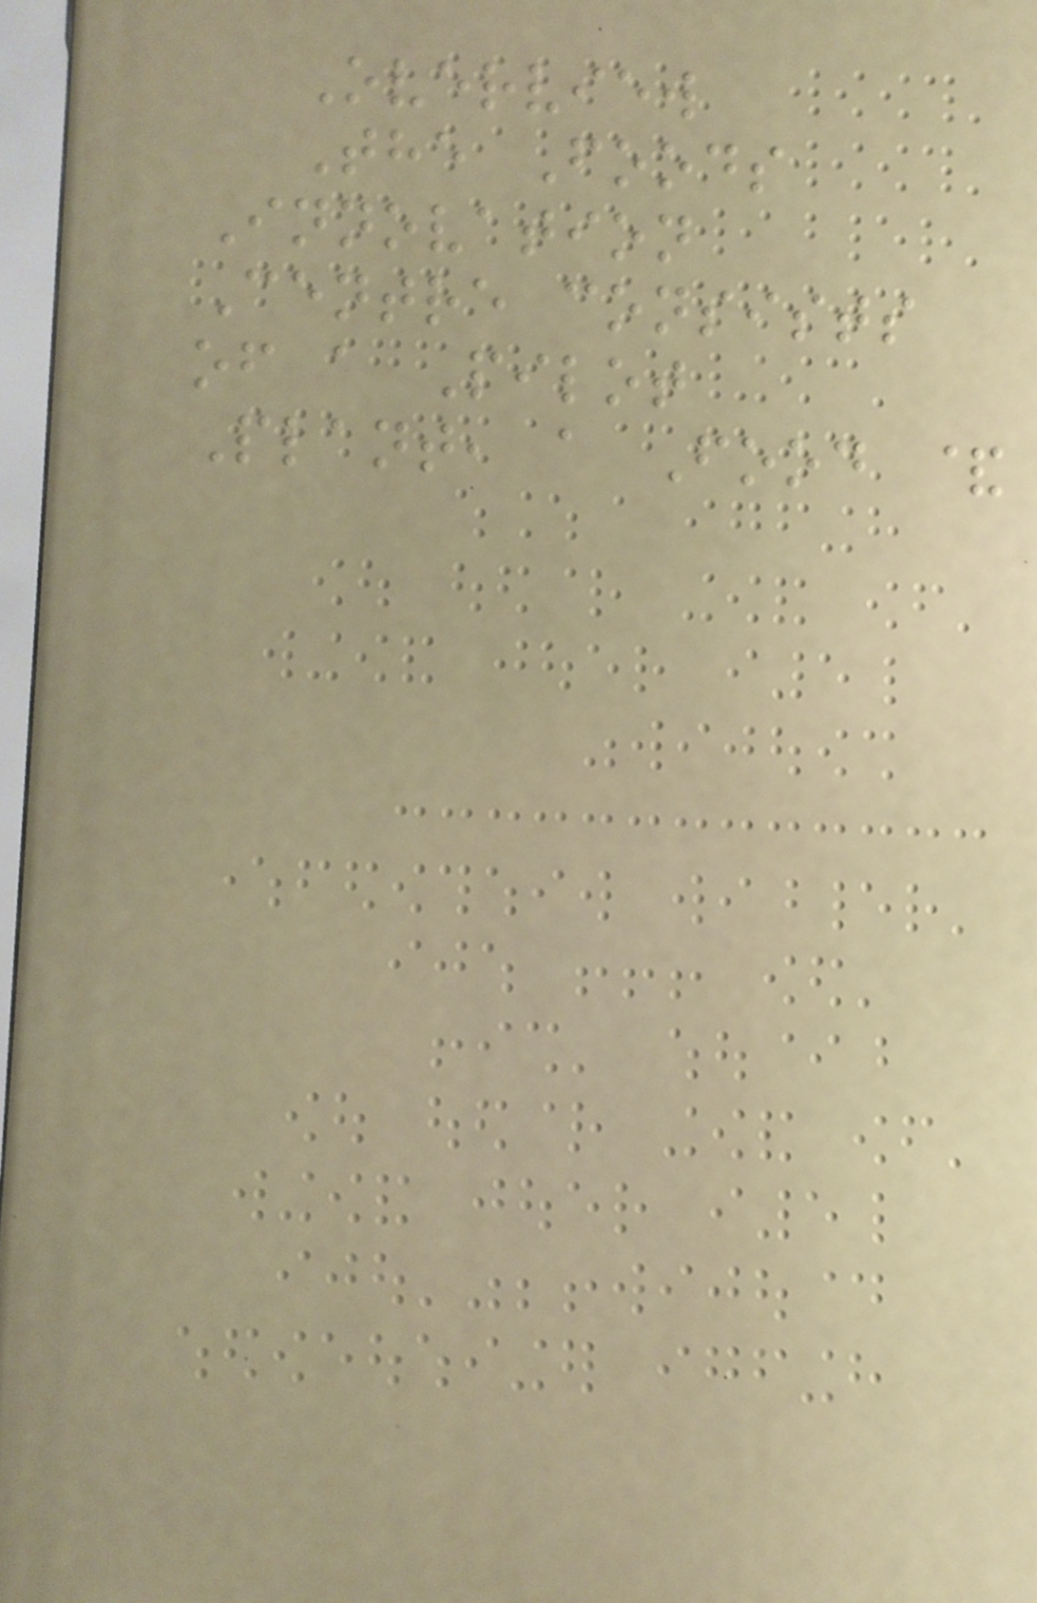Overview
The Foods
Innovation
Centre consists
of a Pilot
Plant, a Food &
